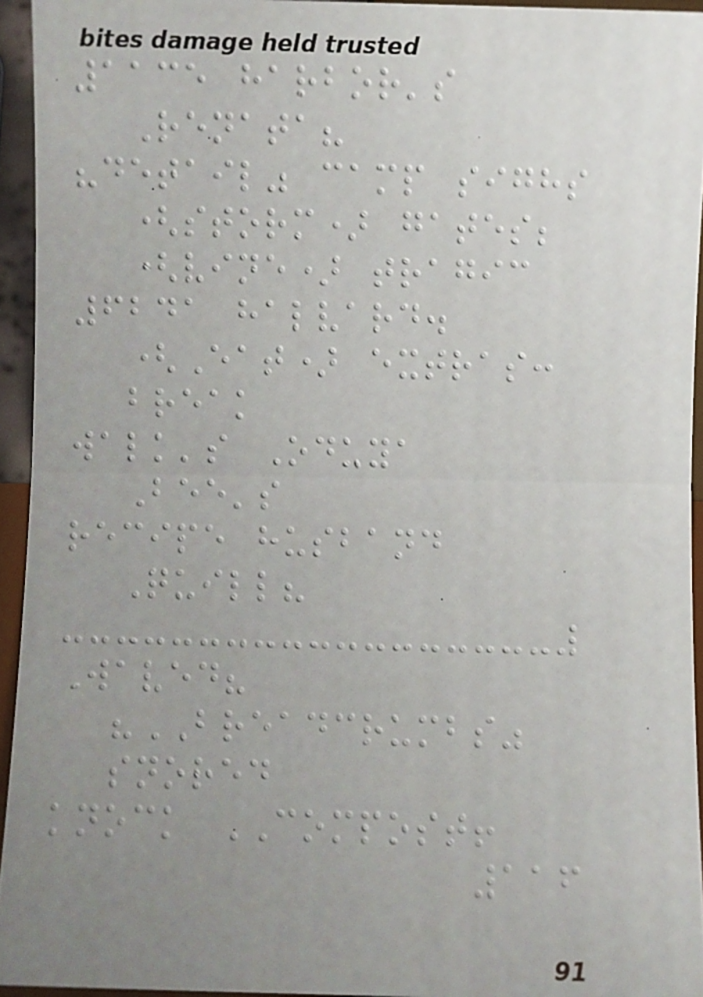1135 harbor's
Renata?
"detail" camp sighs
(storm) gates;
(vine) tragic
6241 halvard.
(Eat) extras:
break
walk's Oduya
Bee's
recipe husband
Quill?
Waved?
"BREADCRUMBS"
snored
knock COMPOST!
116
